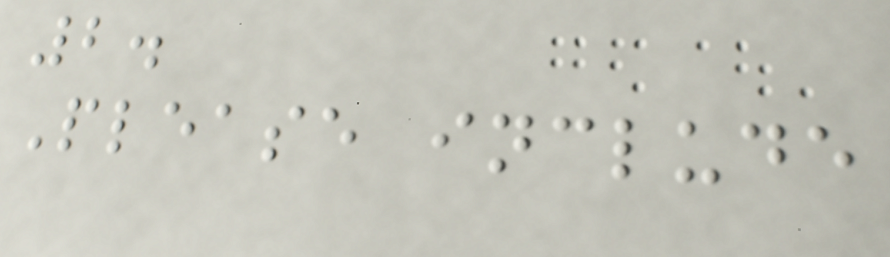2.
Please include
